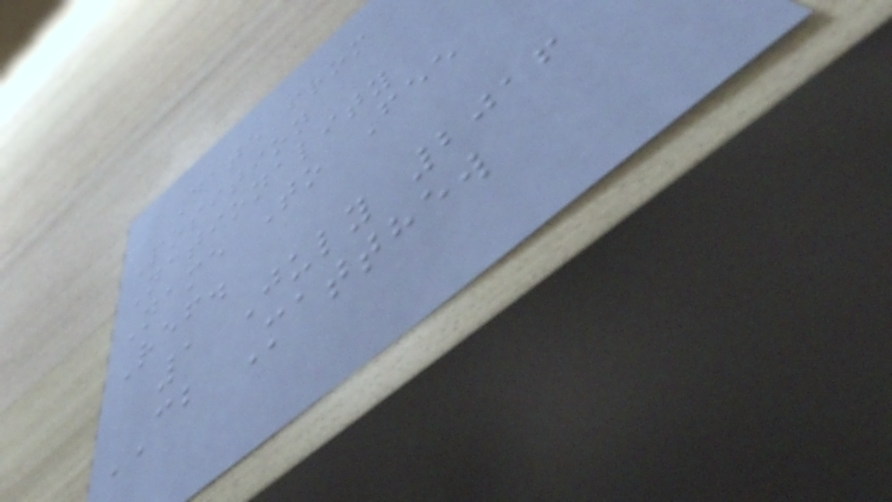Date from
Position
Nationality
Name To Fee
Ref.
1 July 2016
CB Matthew
